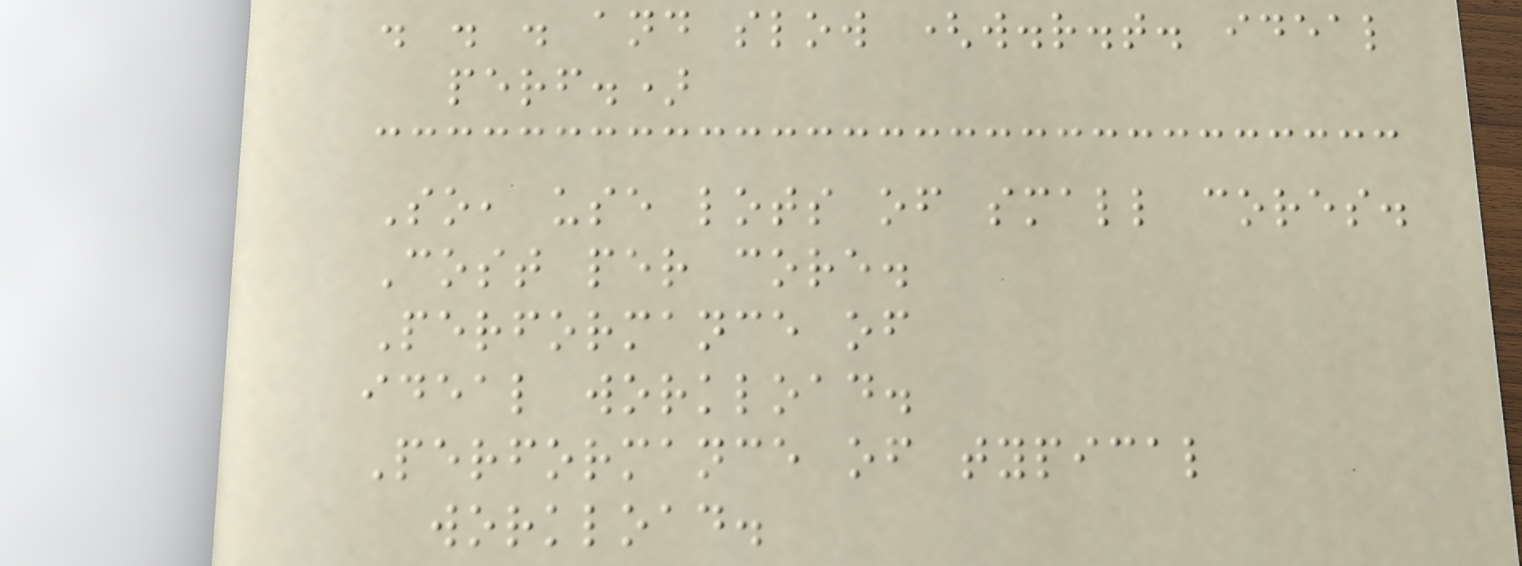. . . and slow (w.r.t. ideal
perf.)
So, use lots of small cores.
Cost per core.
Performance of
ideal workload.
Performance of typical
workload.
